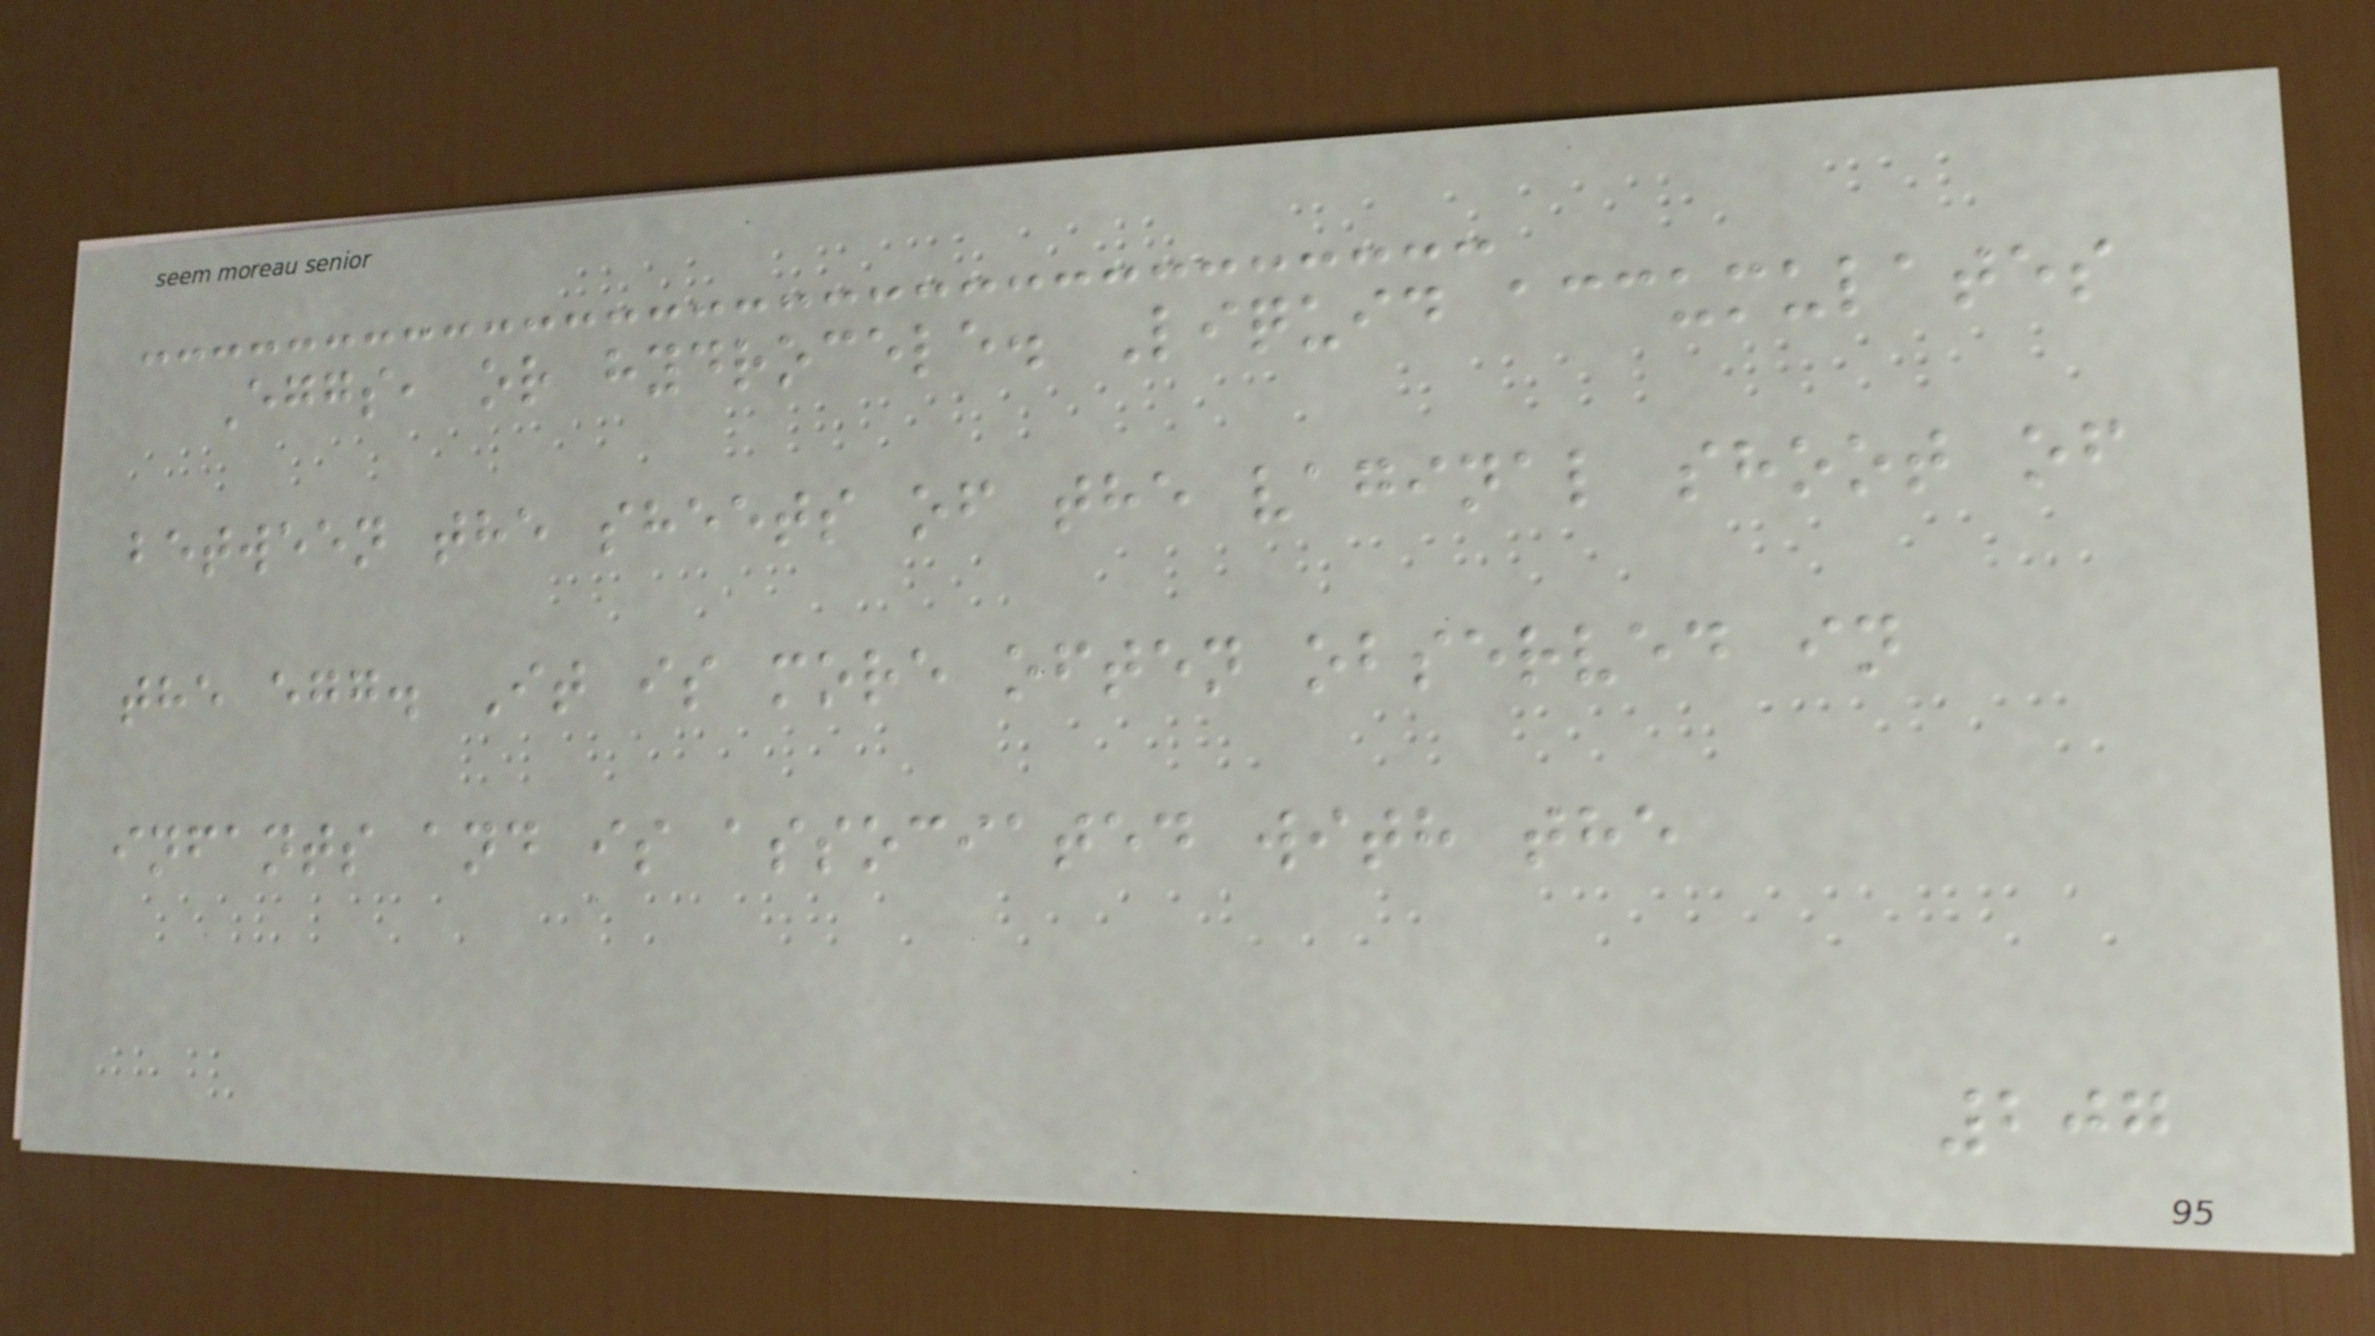Eggs, or hydrocele. Liquid accumulates
between the sheets of the vaginal shoot of
the egg. It is more often observed in
infants and is associated with the
207
